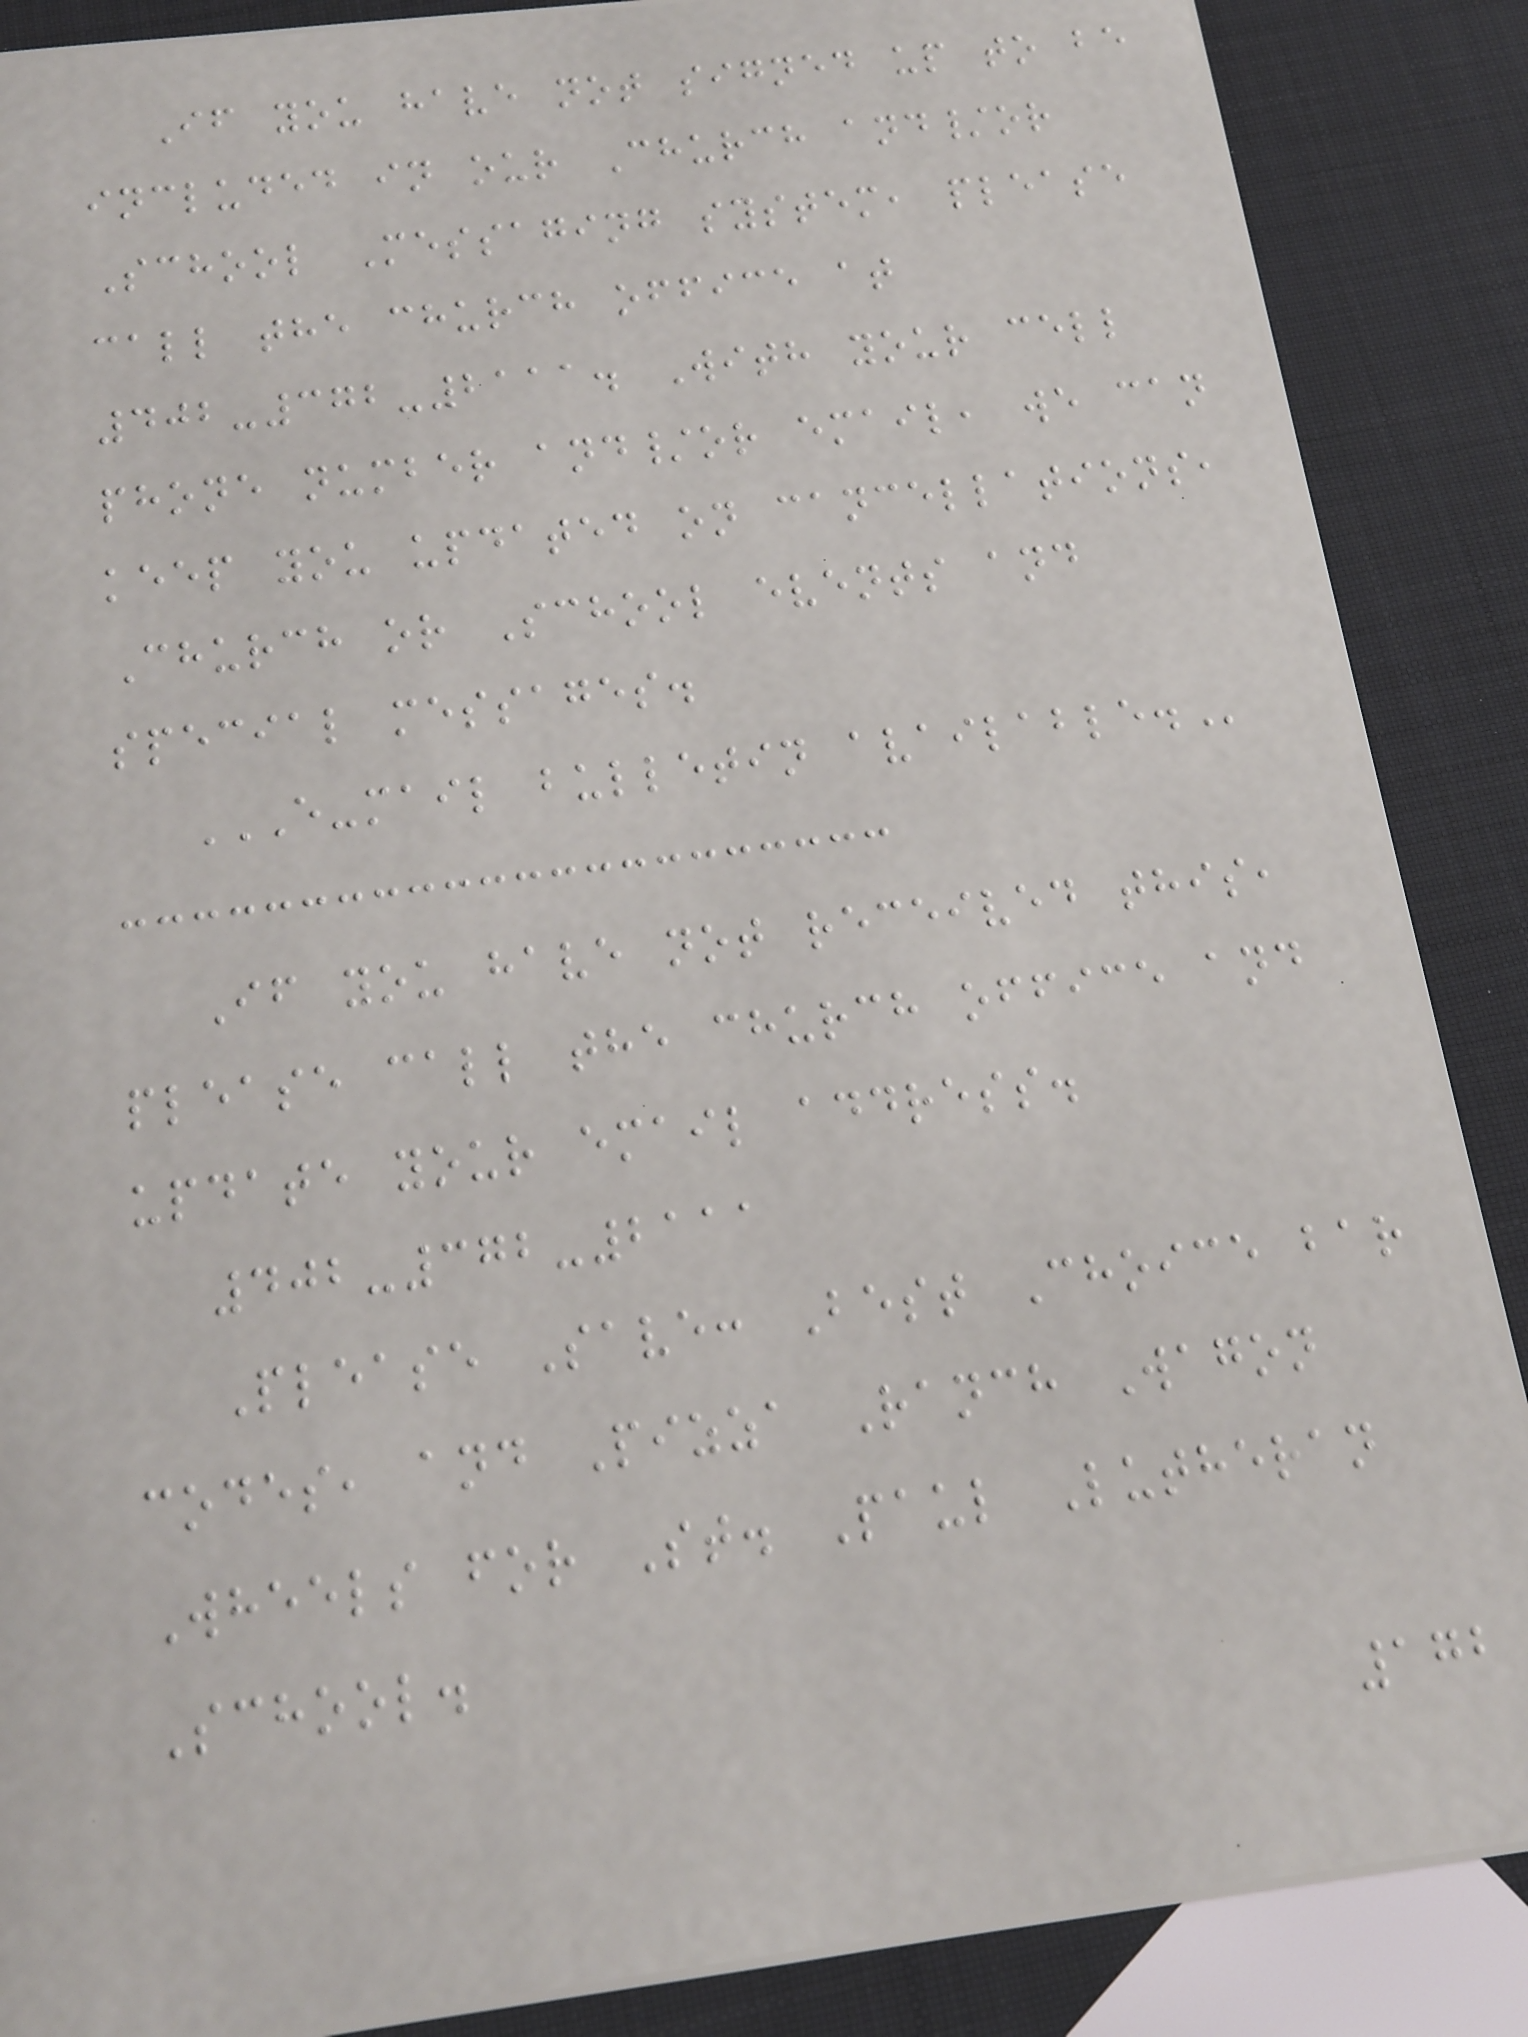If you have not signed up to be
included in our Church and/or
School Messaging system, please
call the church office at
402-372-2111. With your cell
phone number and/or email, we can
keep you updated on cancellations,
Church or School events and
special messages.
E-MAIL BULLETIN AVAILABLE.
If you have not received this,
please call the church office and
update your email address.
402-372-2111
Please Save: Best Choice bar
codes, and Pizza Ranch Wagon
Wheels for St. Paul Lutheran
School.
172
